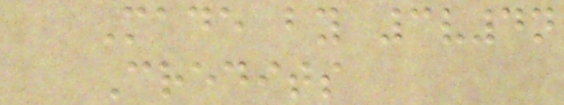Made by 3v4n
Credits
